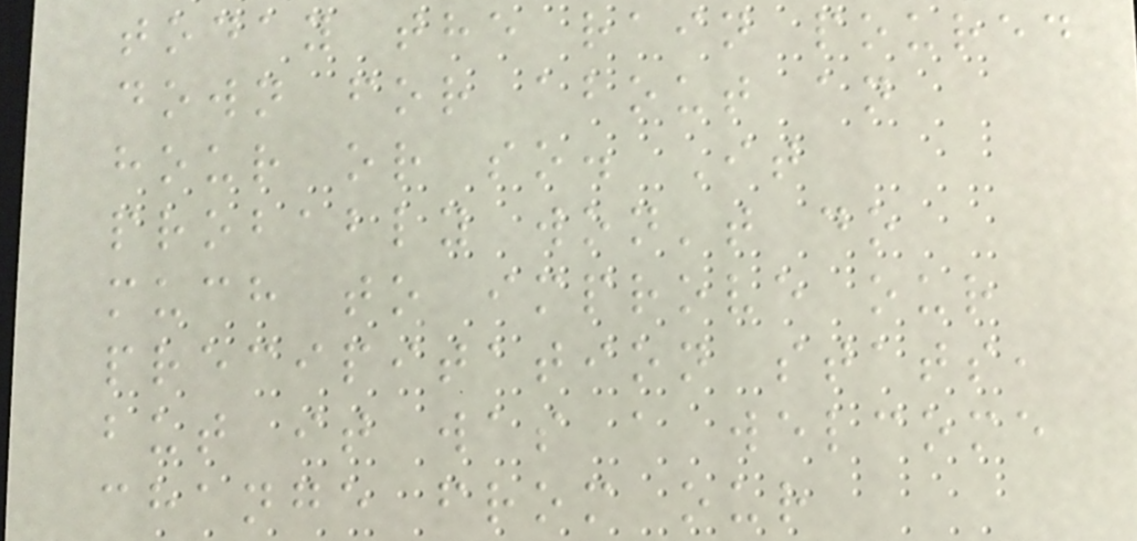today the rain poured
down for about an
hour or so. It
probably won't do
much to improve our
precipitation stats,
but it was a welcome
change from our
